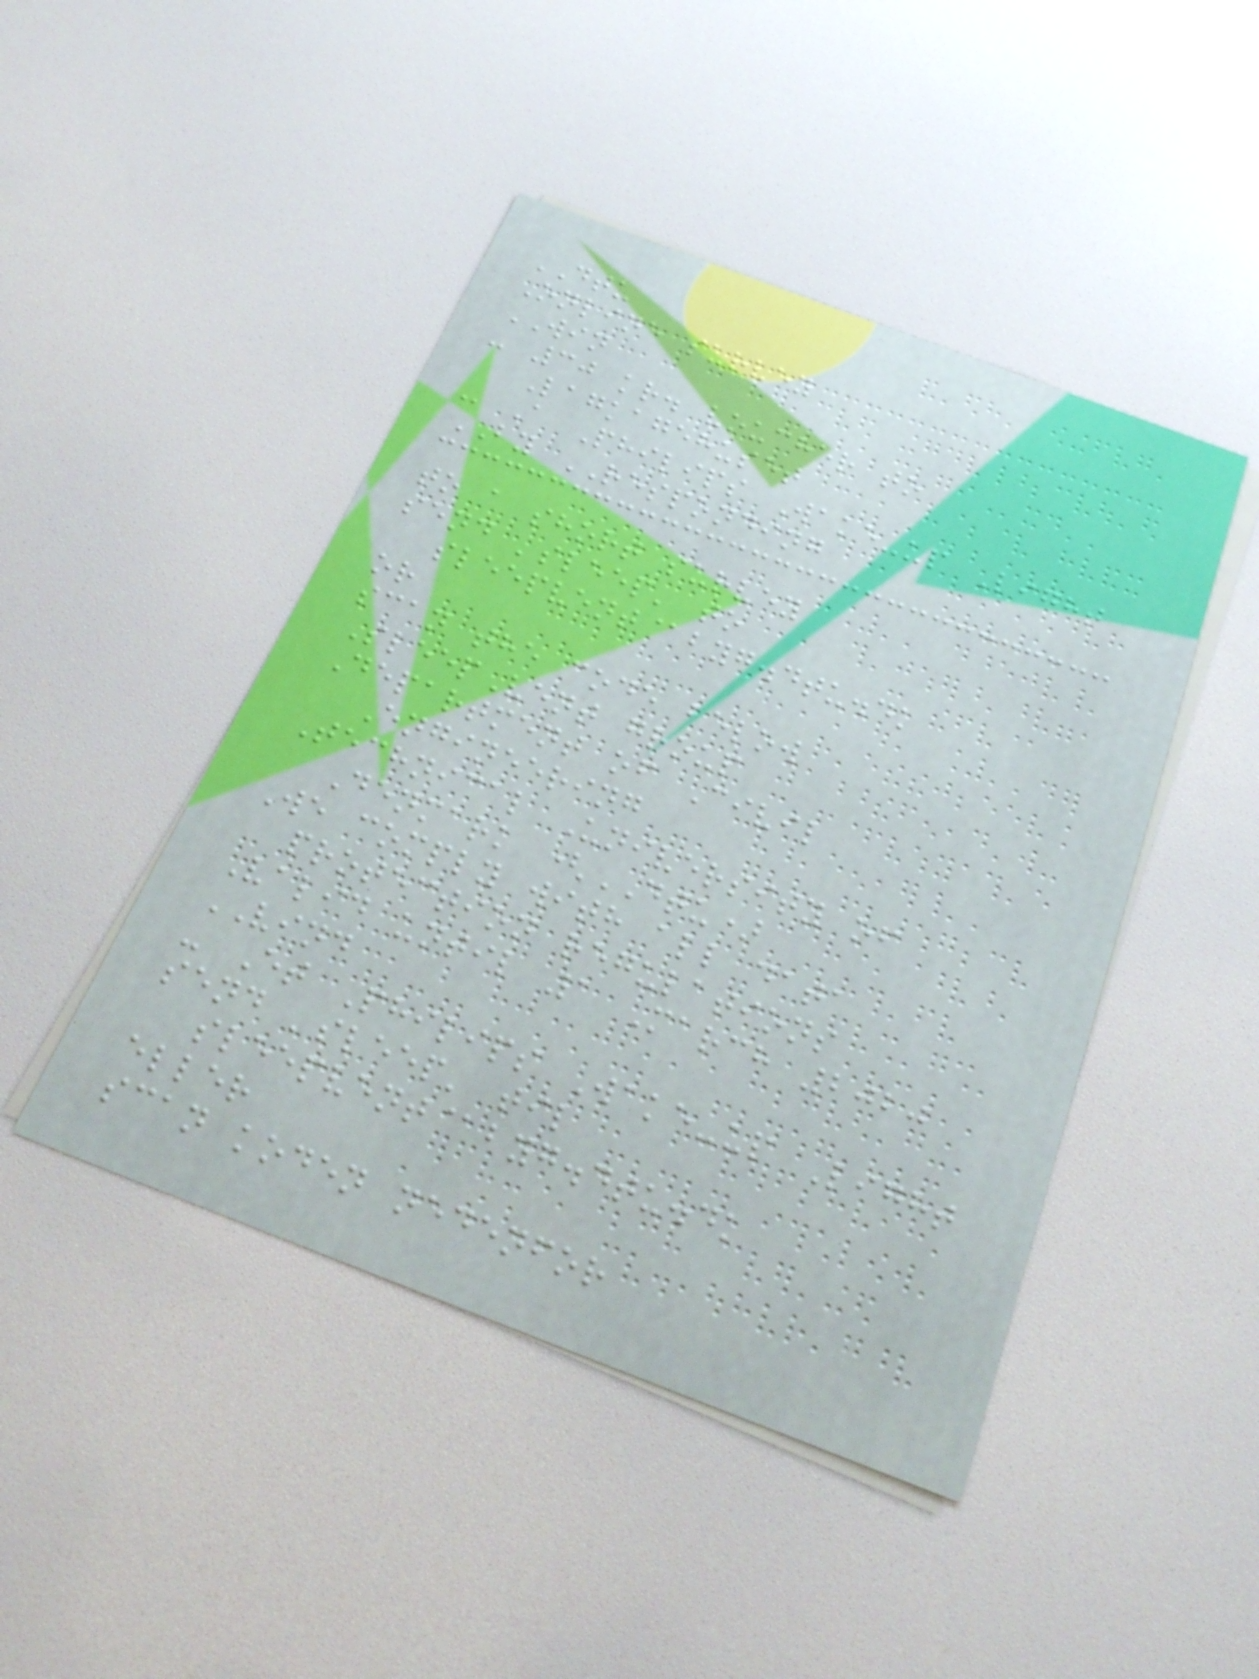DTU
Online survey
WIN
- 30 kr. voucher to
Lagkagehuset
- A Philips Wake-up Light
BY RESPONDING
to a short survey
send 'sleep' to
sleepvent@byg.dtu.dk
or
scan the code below
SleepVent group
Department of Civil
Engineering
Technical University of
Denmark (DTU)
We comply with all data
protection regulations
Valid until 1 March 2020
VIND
- Et Philips Wake-up Light
send 'sleep' til
sleepvent@byg.dtu.dk
eller
scan koden nedenfor
